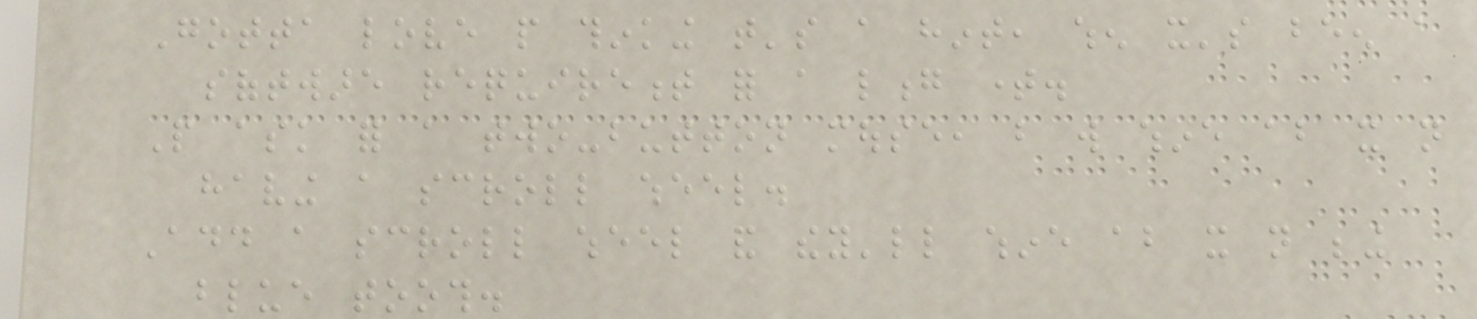Gotta love people thinking that's a hint, when it's been a
software requirement for a long time.
People ask for a two-button mouse, but will whine about it not
having a scroll wheel.
Add a scroll wheel and they'll whine about it not being
blue tooth.
